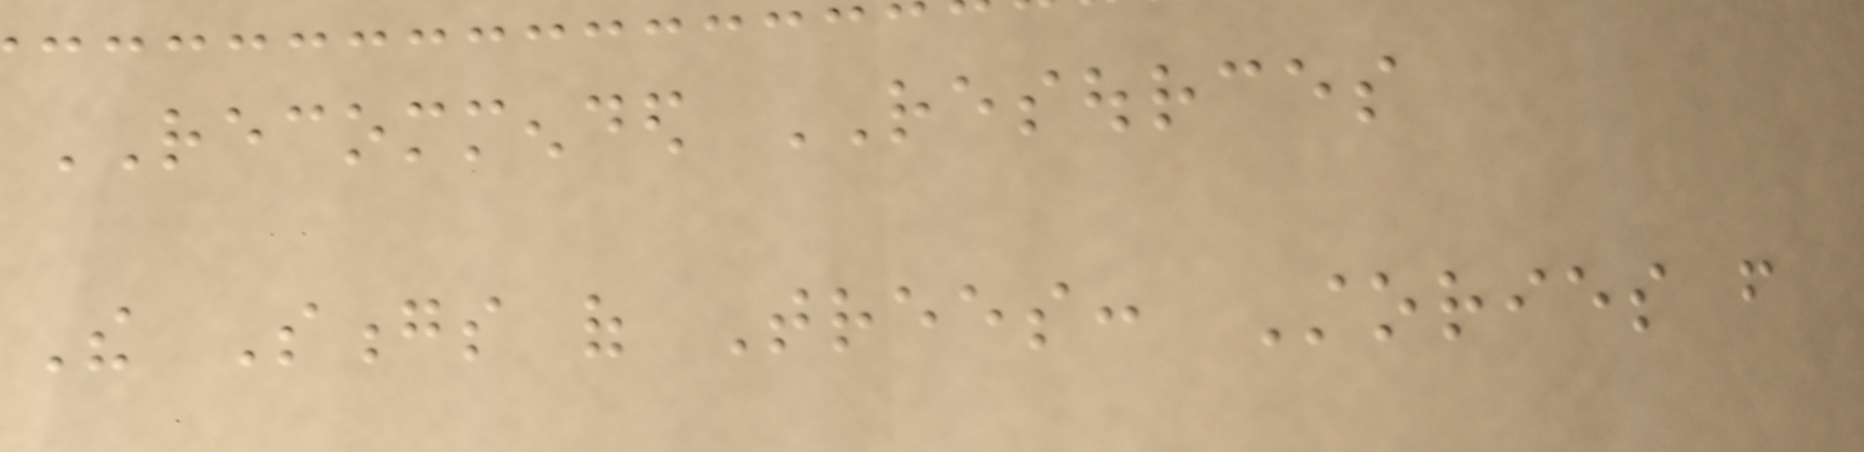RECOMMENDED RESOURCES
The Songs of Trees: Stories from
